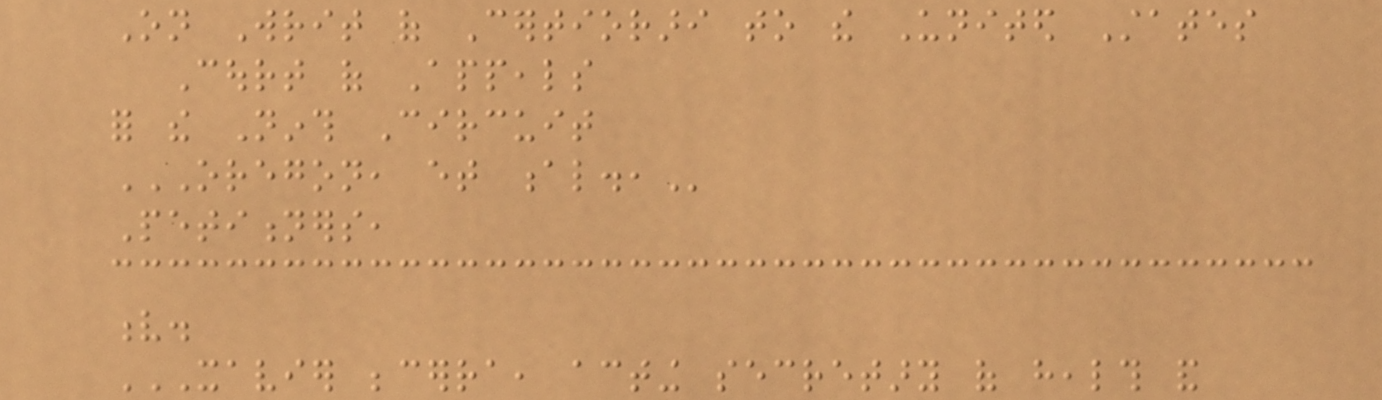On Writ of Certiorari to the United States
Court of Appeals
for the Ninth Circuit
OREGON, ET AL.,
Petitioners,
v.
XAVIER BECERRA, ACTING SECRETARY OF HEALTH AND
